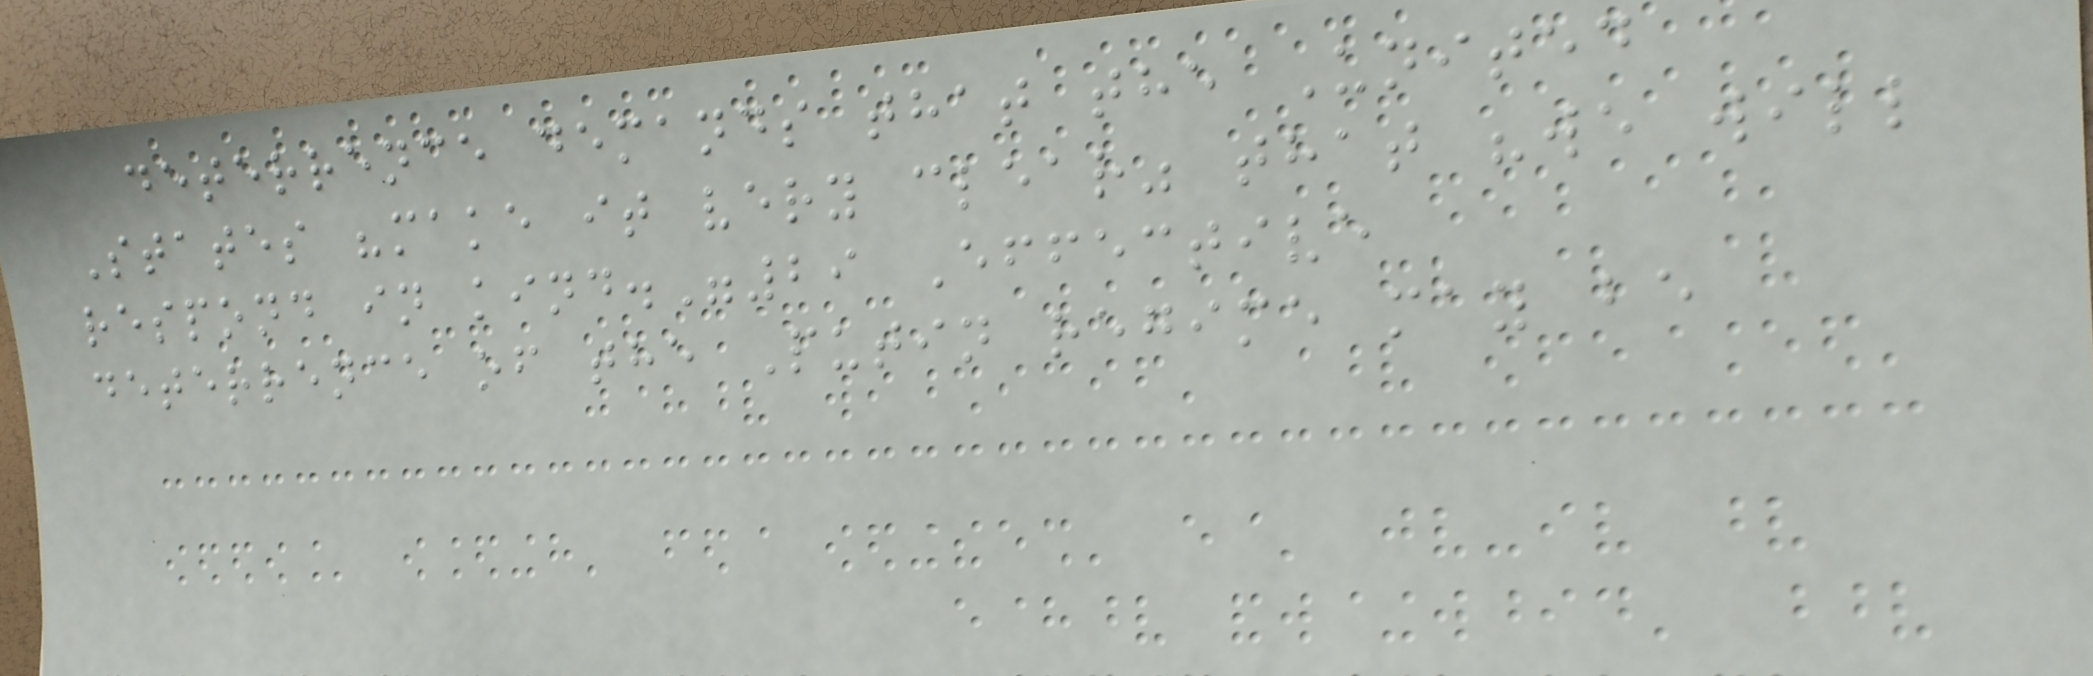deterrence demands that the United
States "make it very clear" that "we will
respond in kind."29 Effective
deterrence of the Putin regime may be
